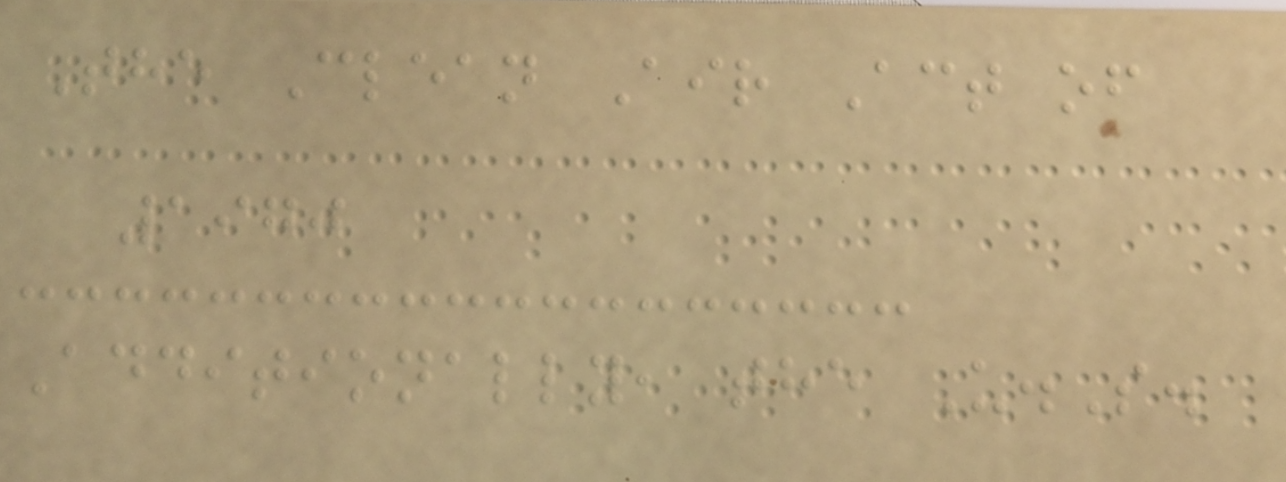The Clean Air Act of
1970
Additionally, the U.S.
